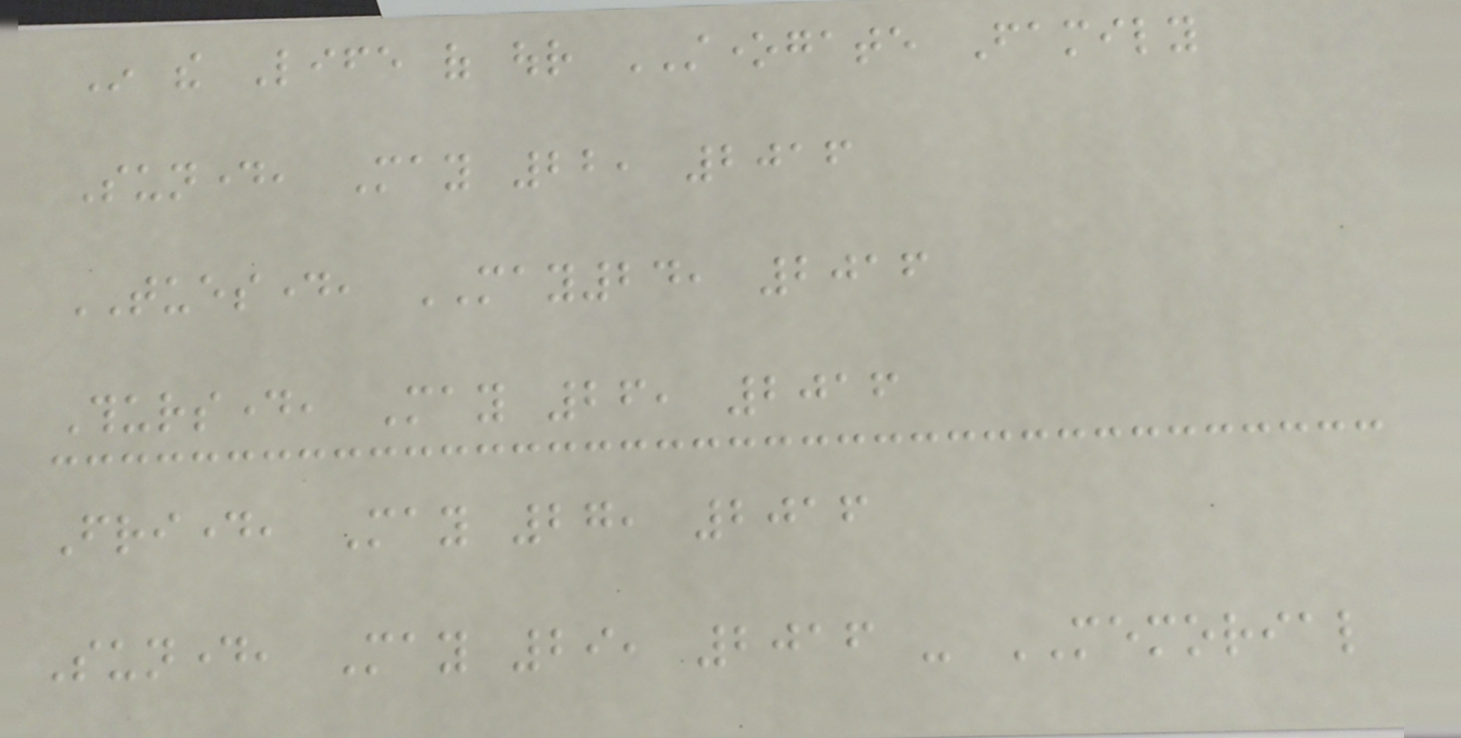In the Life of our STONEGATE Family
Sunday, May 22, 2016
TUESDAY, MAY24, 2016
Thursday, May 26, 2016
Friday, May 27, 2016
Sunday, May 29, 2016 - MEMORIAL
